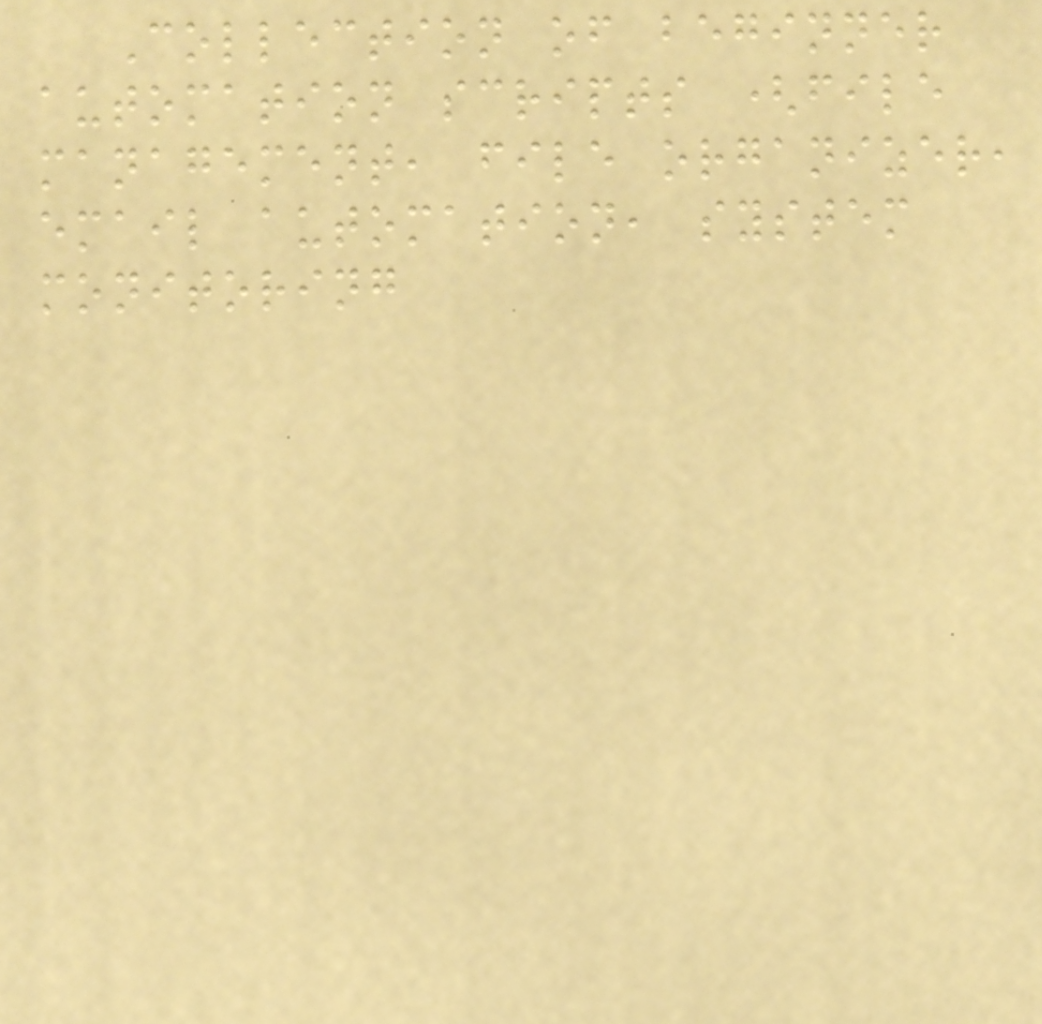Collection of beginner
automation scripts (file
management, file organizer,
email automation, system
monitoring
